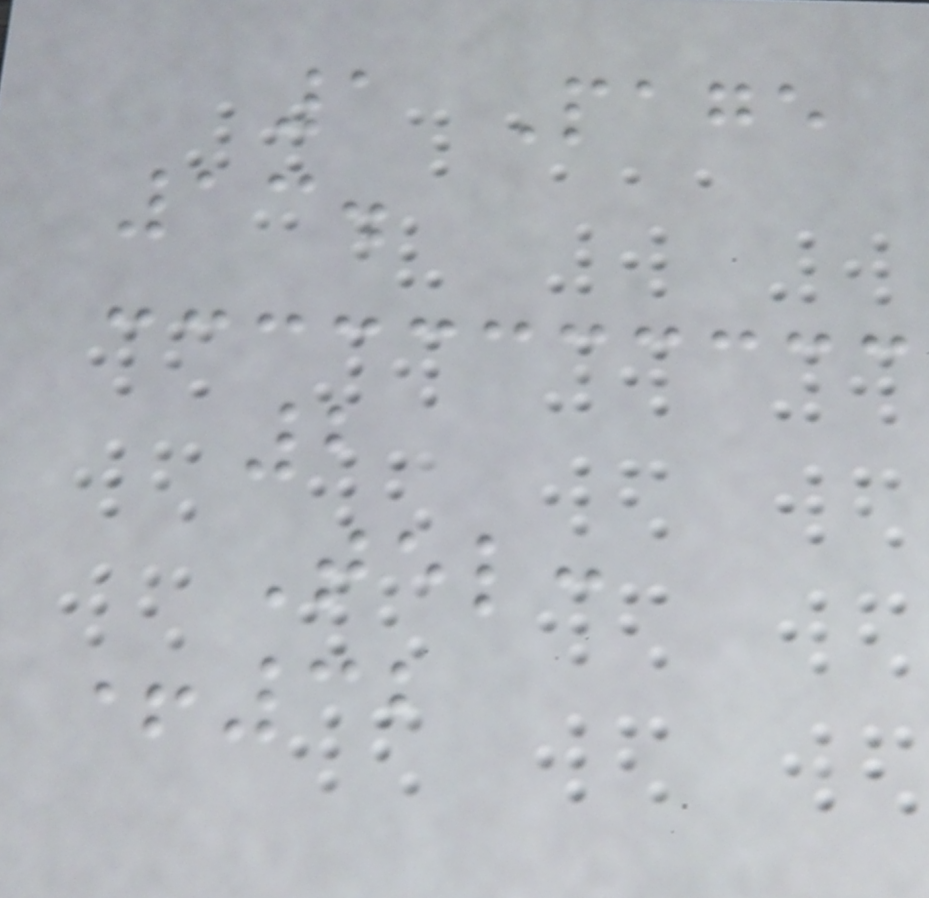1 Page
13.
2
Tel:
+32
